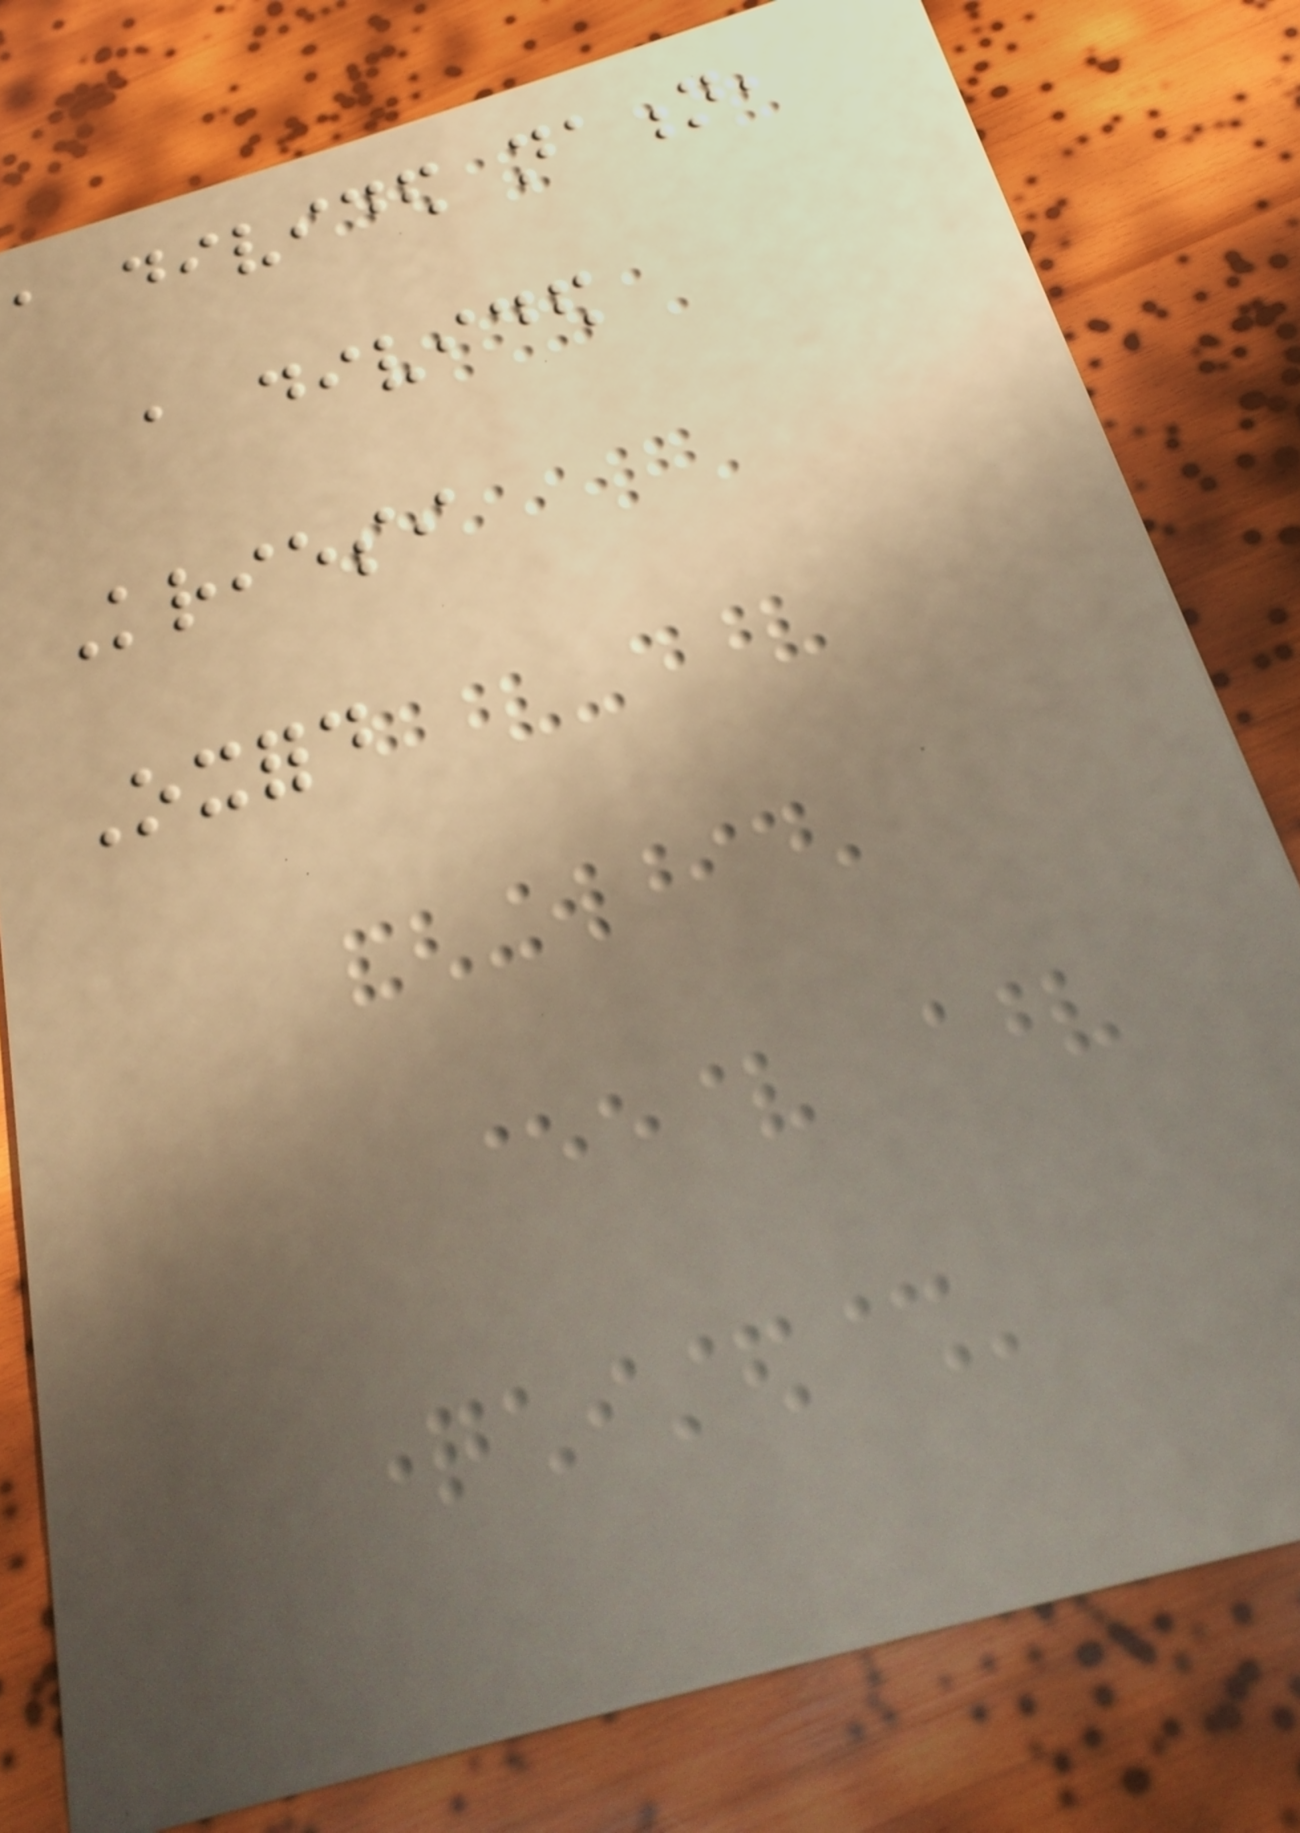a divided nation,
a divided
Kriesi
Oxford
